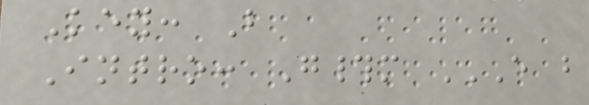Key: B
Intro: G#m E B
